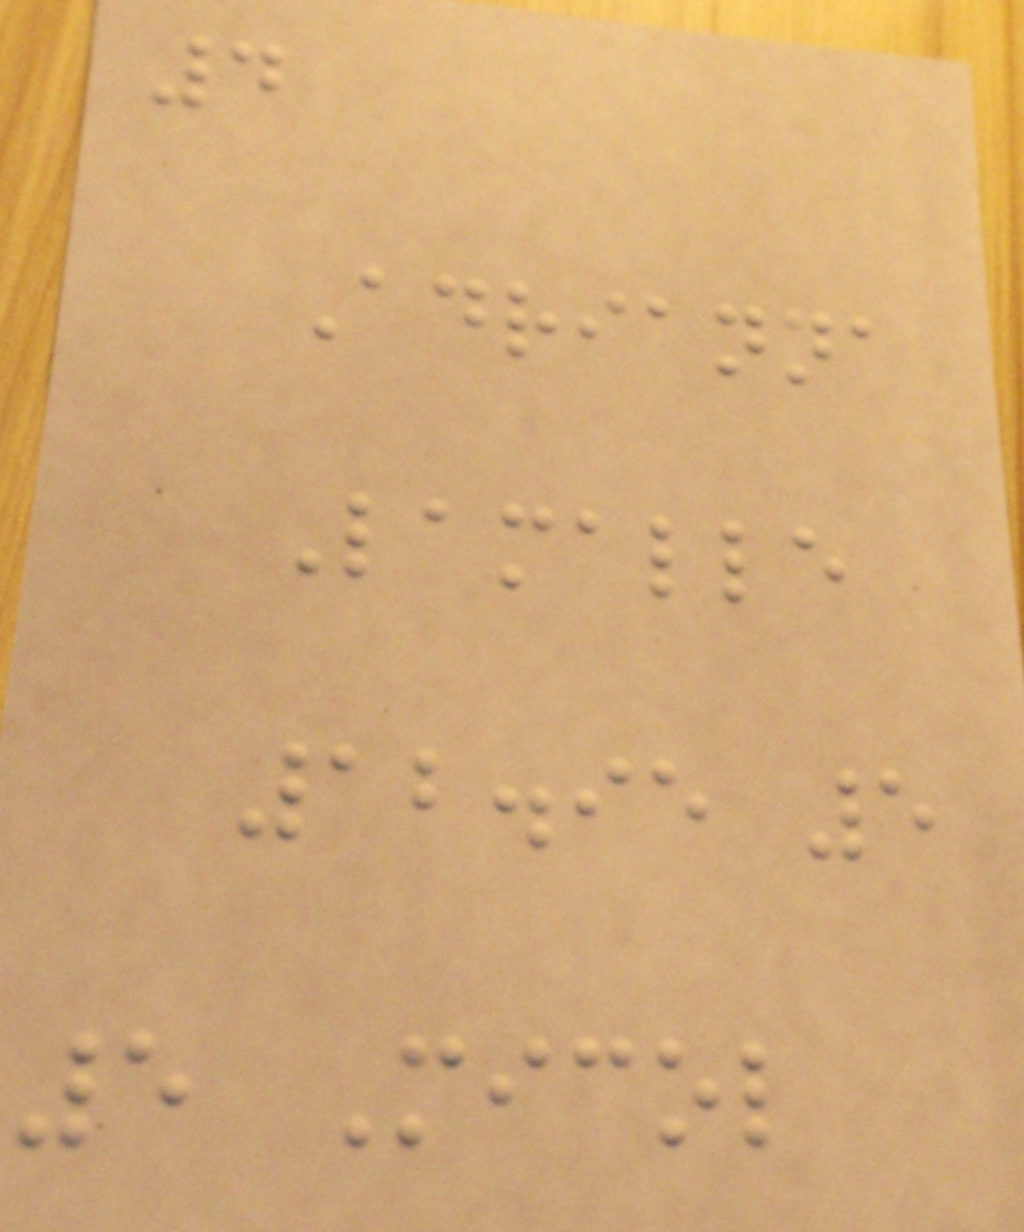4
Adrianna
Lamalle
12.95 5
5 Micol
